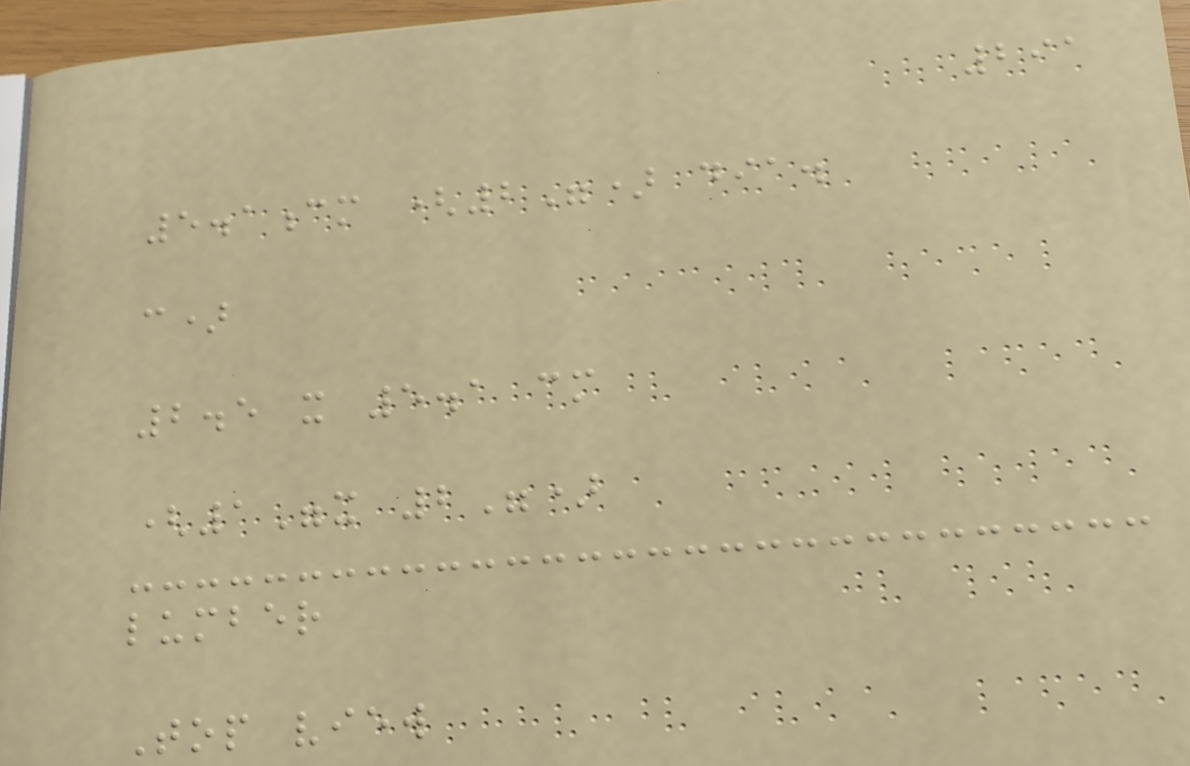291
5.1cm (2") dia.
c)
2.5 x 5.1 cm
(1"x 2")
lumber
Top view
